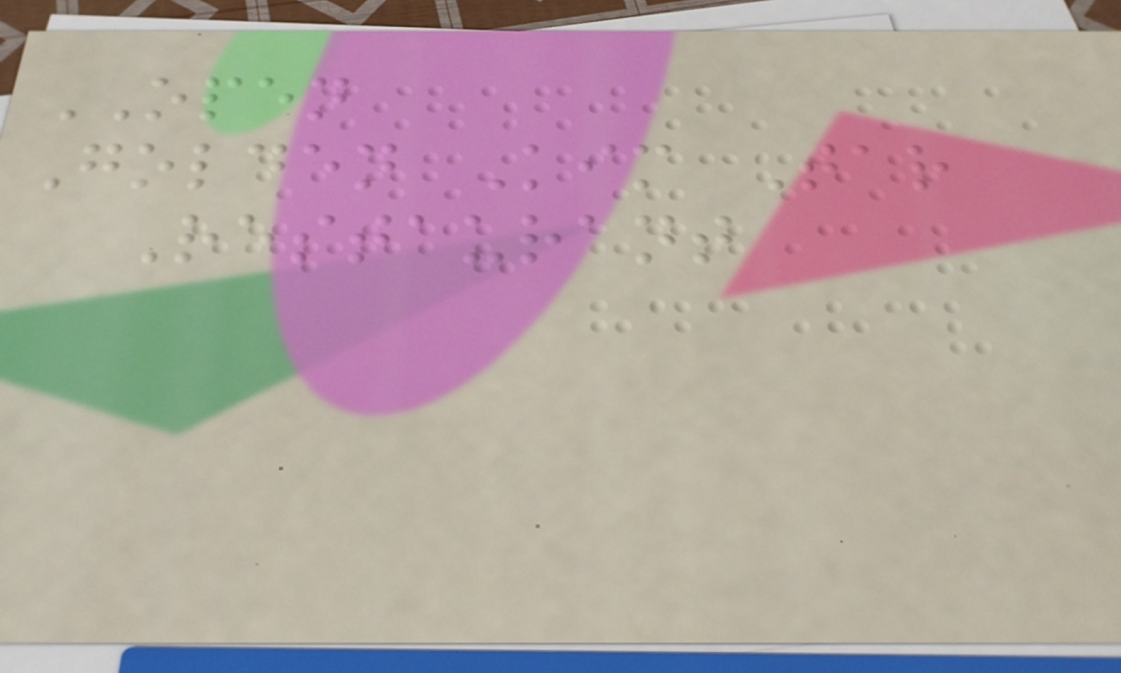OPEN
Golden Kim Tar
Restaurant
